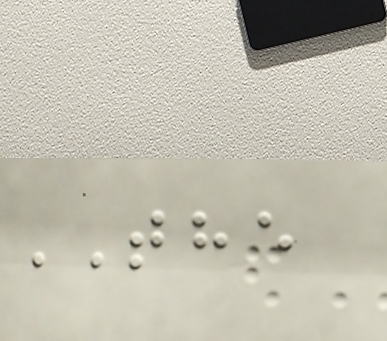THE
